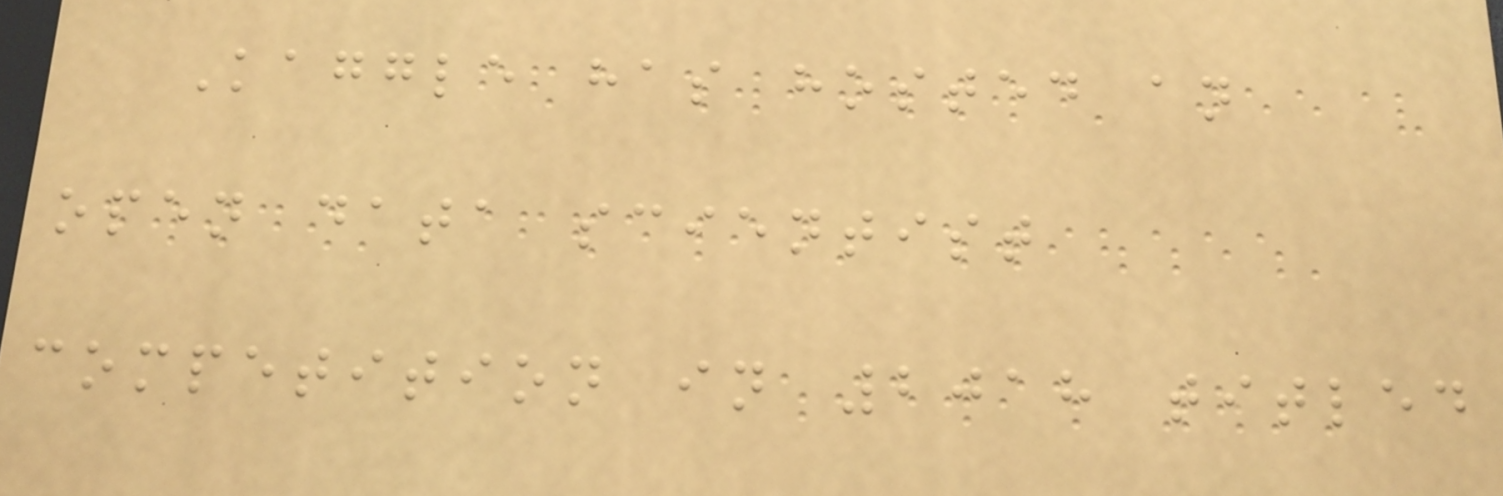Kaggle has hosted an
open data scientist
competition in 2018 titled
